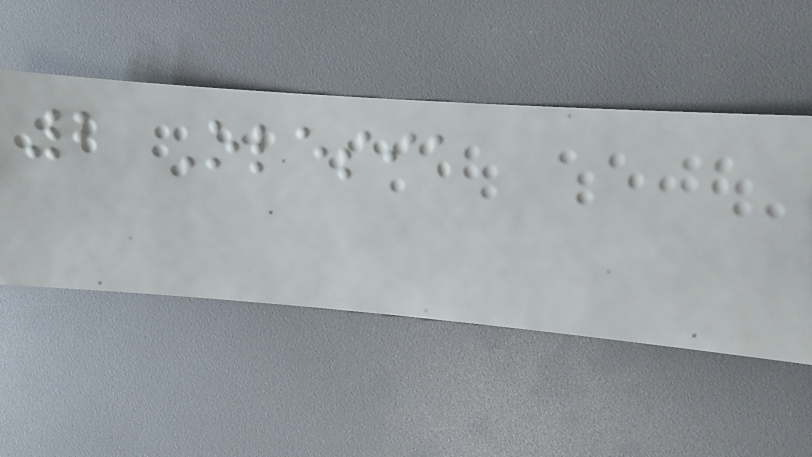2 Olesia
